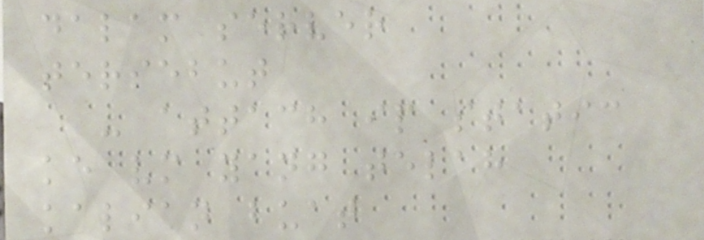dalam server
tersebut
- attach ip static
ke vm yang telah
kalian buat
